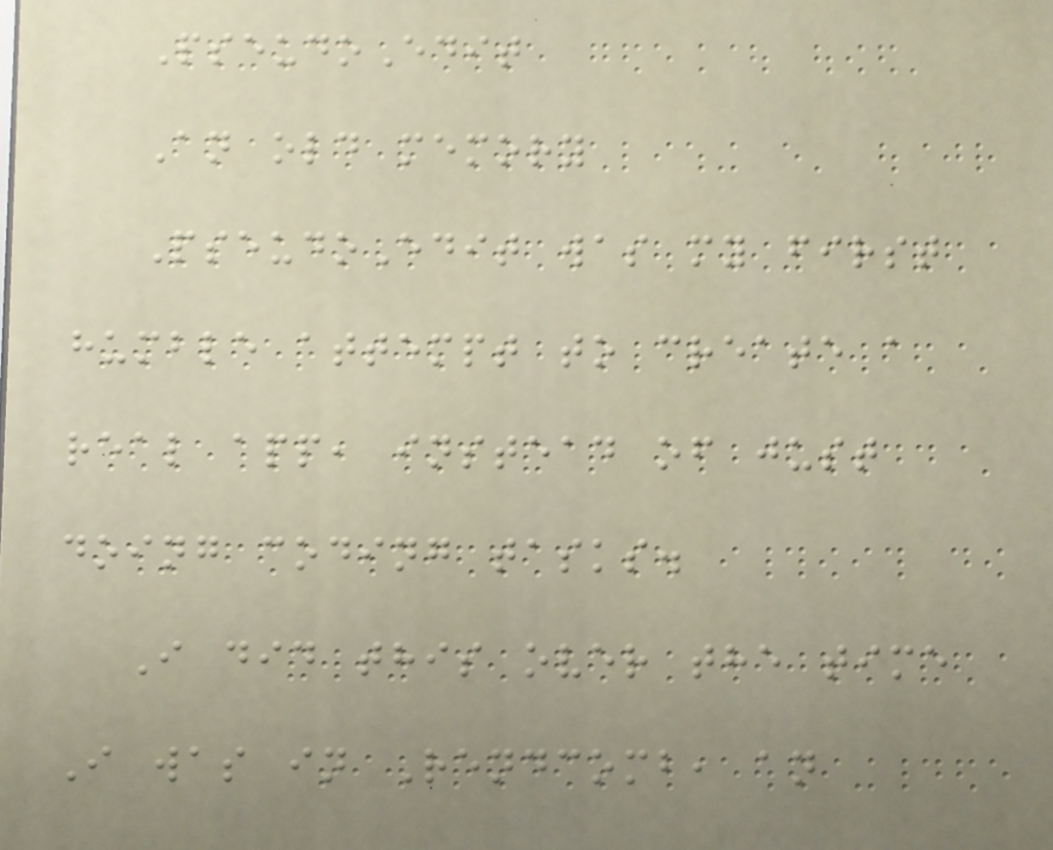PseudoEdit
An old memory
PseudoEdit was my first
humble attempt to create a
real app, instead of just
doing coding tasks.
I did this over the time
I was in Rendcomb, an
